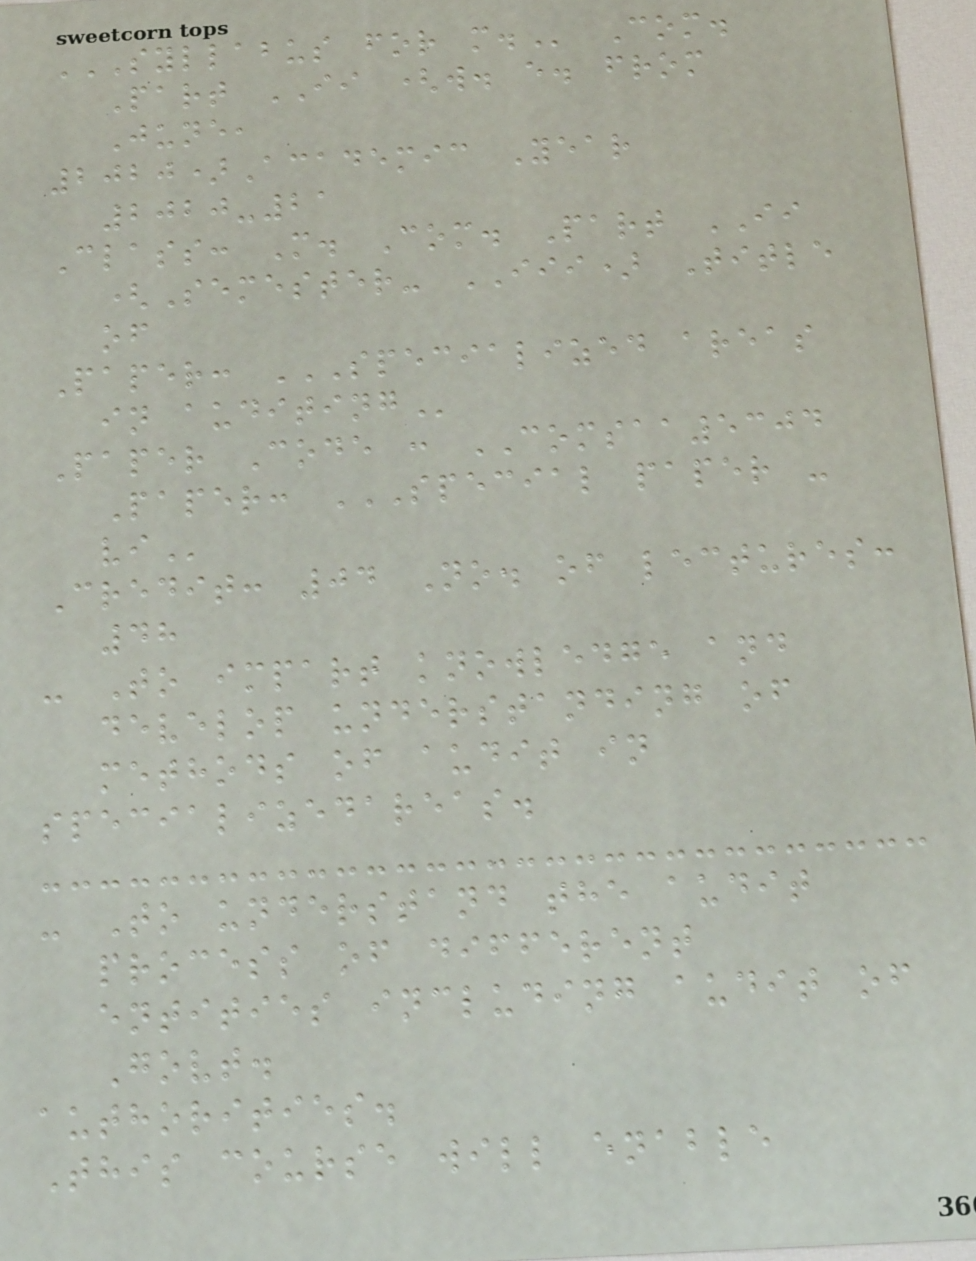SYLLABUS FOR M. Com.
Part II (w. e. from
June,
2020)Academic Year
2020-21
Class: M. Com. Part II
(Semester- III) Title
of
Paper: SPECIALIZED AREAS
IN AUDITING
Paper Code : COMSAA5304
Paper: SPECIAL PAPER -
VI
Credit: 04 No. of lectures:
48
- To impart knowledge and
develop understanding of
methods of audit in
specializedareas.
- To understand the audit
process of different
entities including audit of
Govt.
authorities.
This course will enable
